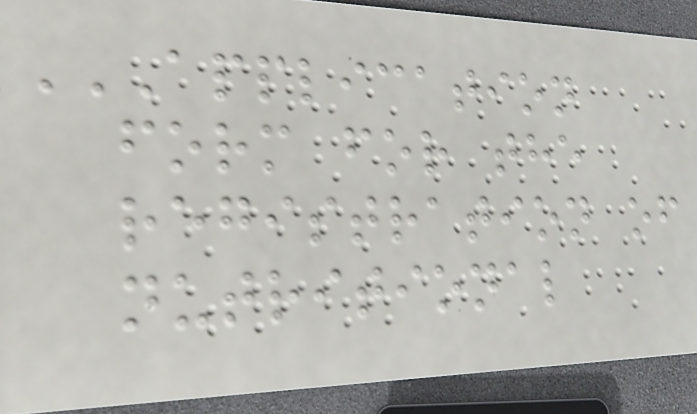APPLICATION
FORM FOR THE
REGISTRATION OF
NUTRITIONAL
